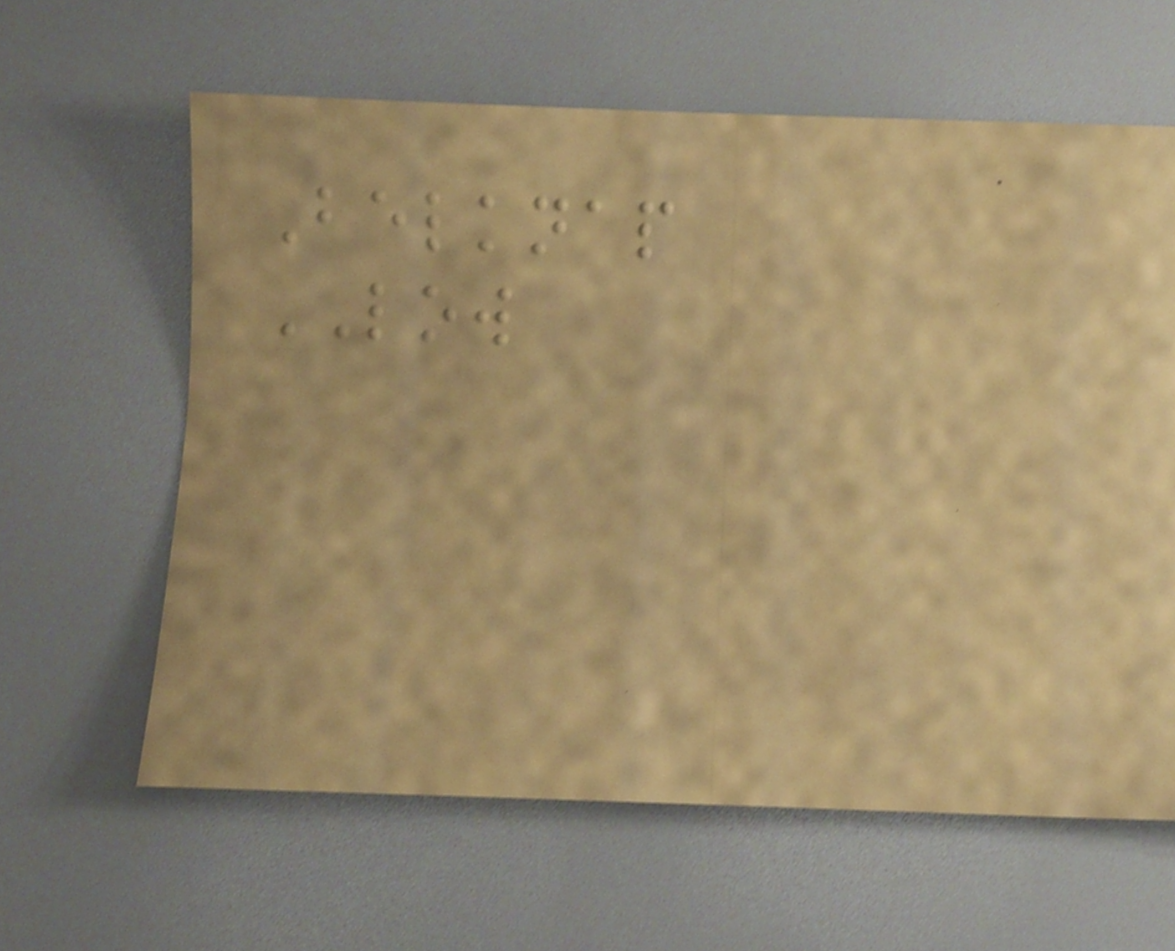Belknap
LOW
